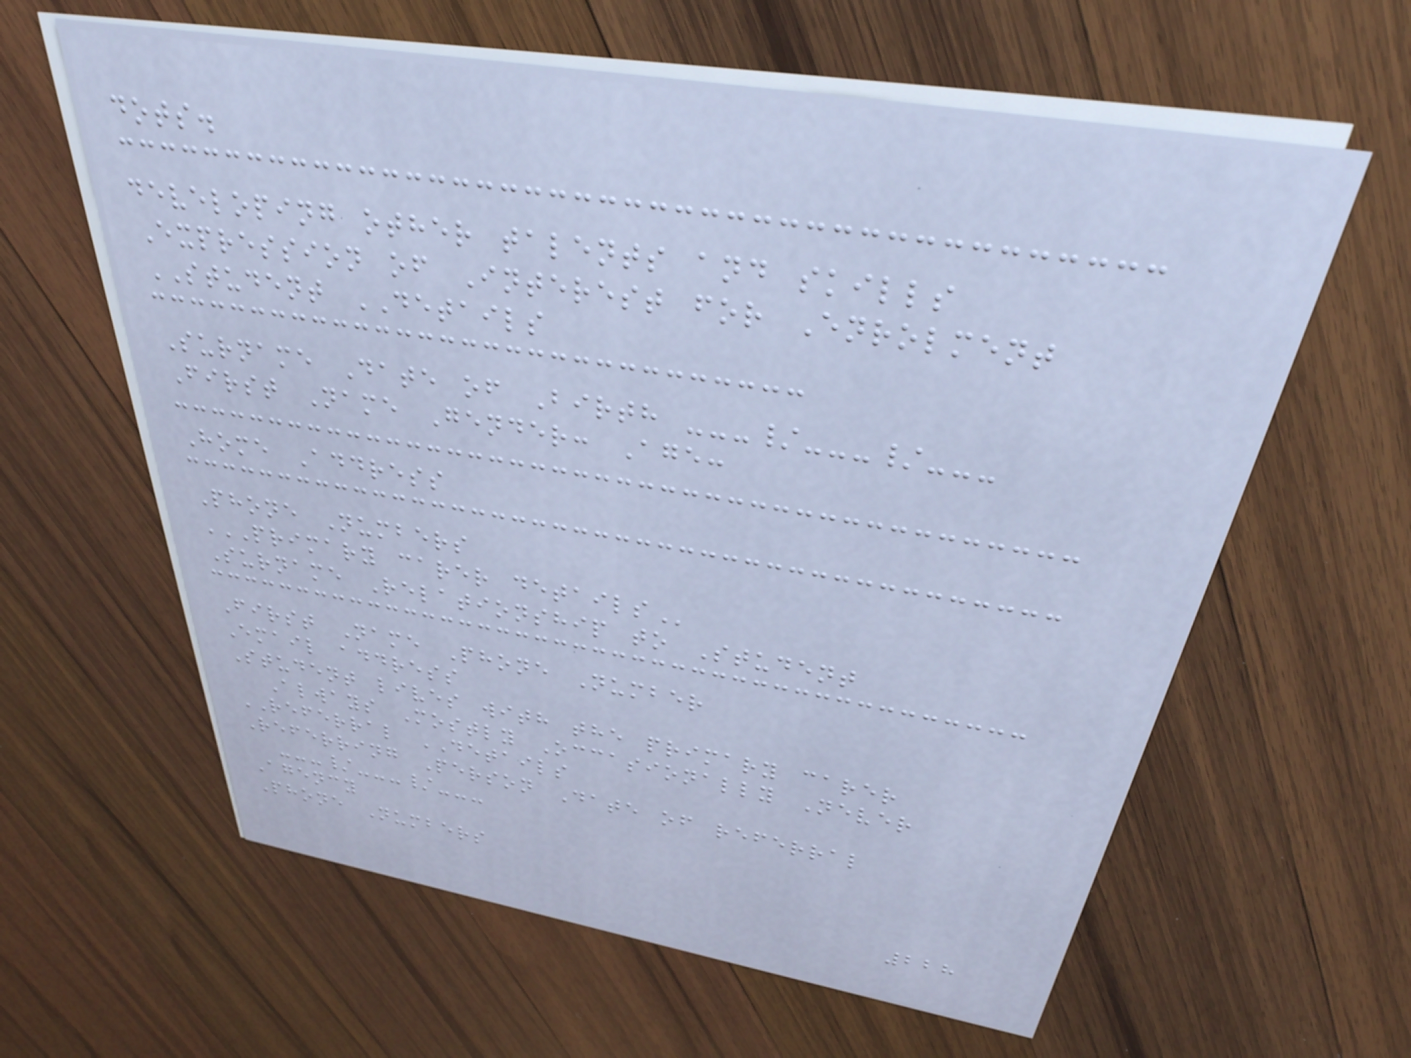dots.
developing other talents and skills
Expression of Interest for Enrolment
STUDENT DETAILS
Surname Date of Birth ---/---/---
First Name Gender: Age:
Home Address
Phone Numbers
PRIMARY CARER DETAILS
Surname Relationship to Student
First Name Phone Number
Email address
Student lives with the primary carer
Always Mostly Occasionally Never
REFERRAL DETAILS
Referring Person Date of referral
---/---/---
Agency
Phone Numbers
228
